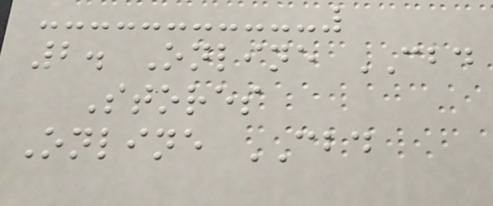2. Online CBD
Stores
Online CBD
